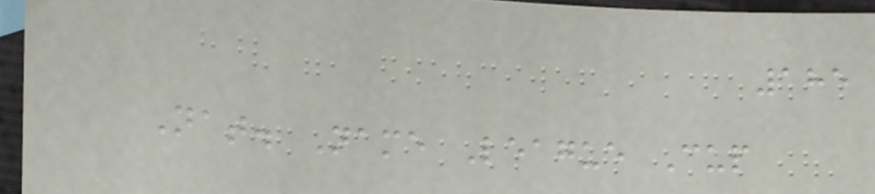185
Nat. Name League Cup
